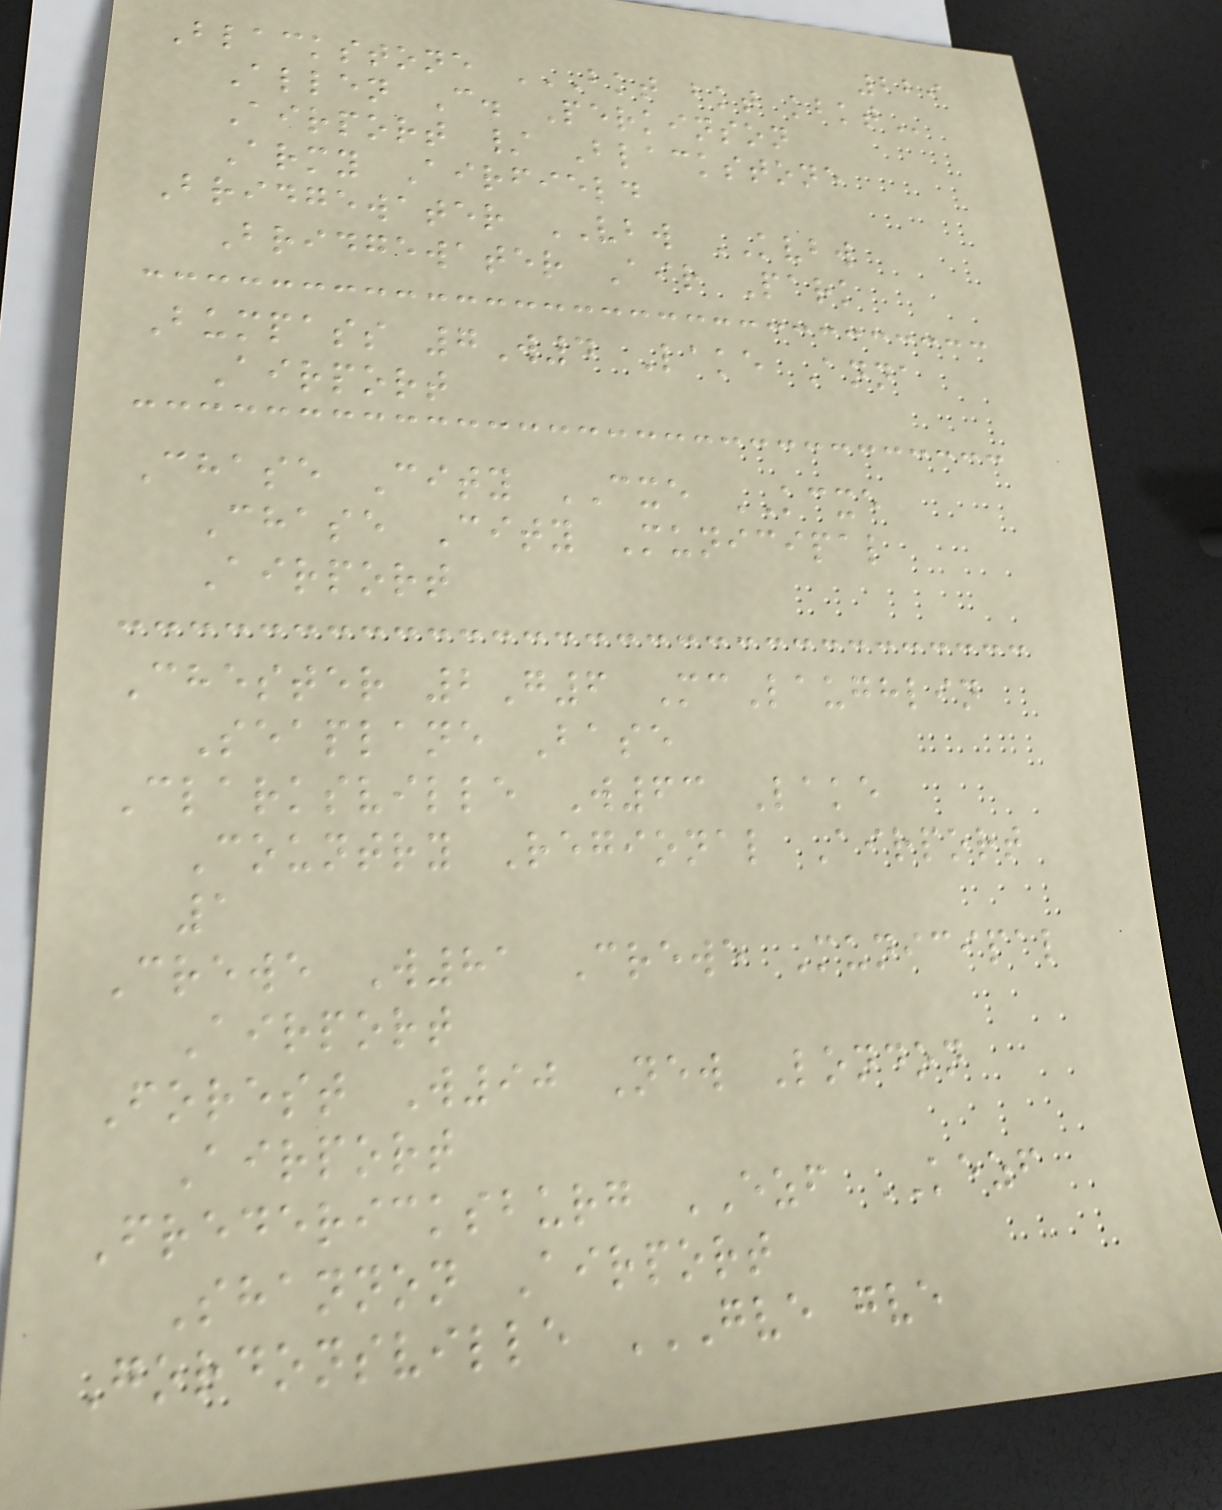229
Blackstone BKT BKT KBKT
Allen C. Perkinson
Airport / Blackstone
Army Airfield
Bridgewater VBW KVBW
Bridgewater Air Park
Bumpass 7W4 Lake Anna
Airport
Chase City CXE KCXE
Chase City Municipal
Airport
Chester 2G6 McLaughlin
Seaplane Base
Clarksville W63 Lake
Country Regional Airport
1
Crewe W81 Crewe Municipal
Airport
Forest W90 New London
Airport
Fredericksburg EZF KEZF
Shannon Airport
Gordonsville GVE GVE
